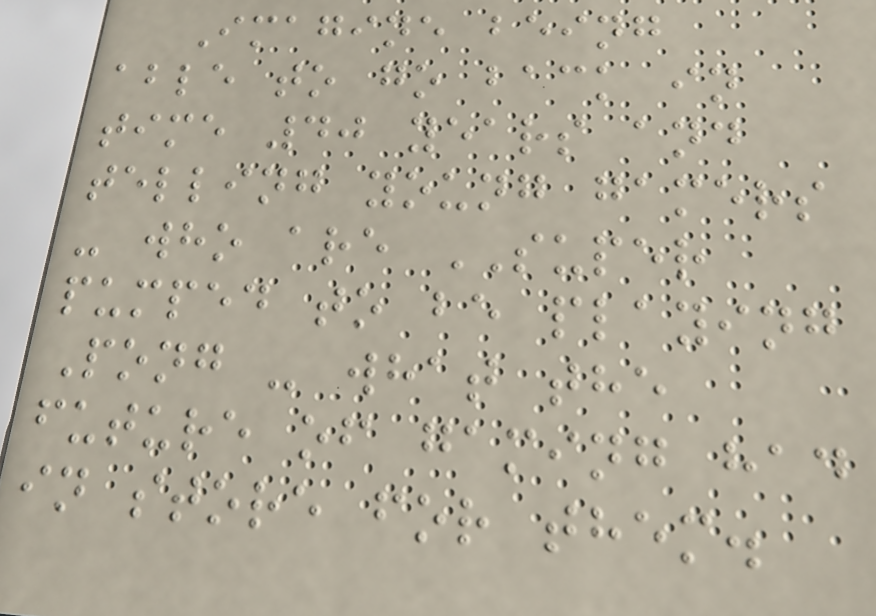Imagine being
able to go back in
time 40 years and
telling young gamers
- who are SUPER
pumped to be playing
Pong - what the
future of gaming had
in store for them.
